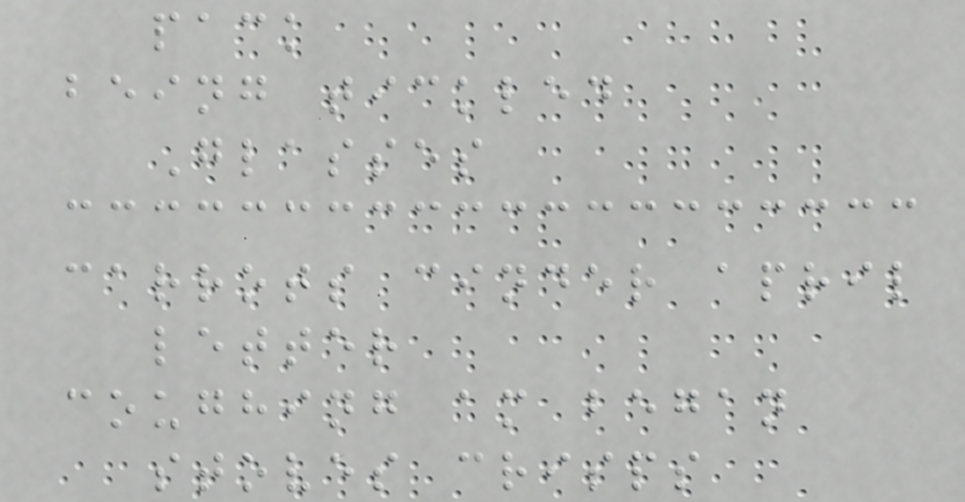pack
being tickled
Glasses
carrots cinder april
letter
coughing am began
stoves crisps
